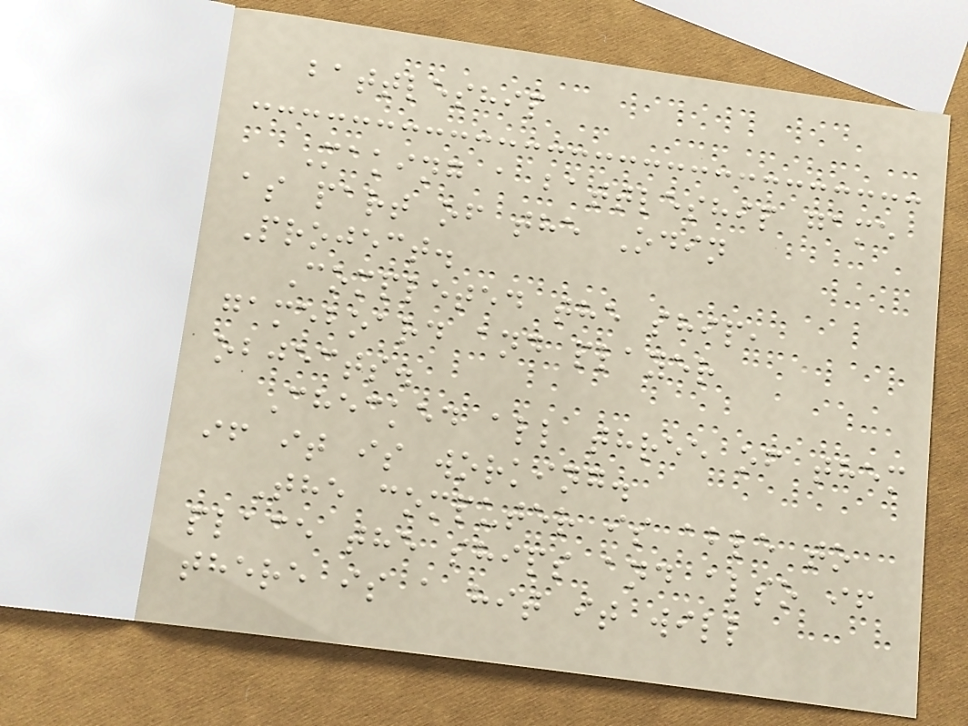battleship
Making a battleship game
as part of the Odin
Project.
Completed the ship,
gameboard and player
objects.
Checked all three of them
if it is working.
The computer is able to
place the ships and also if
there is a hit it will
